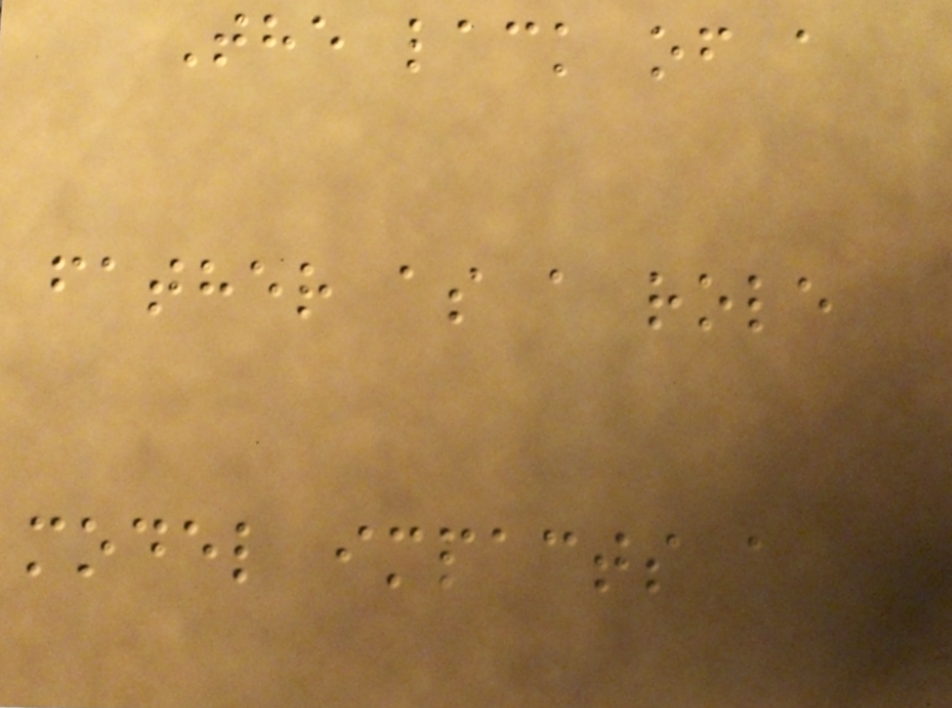The lack of a
father as a role
model impacts a
